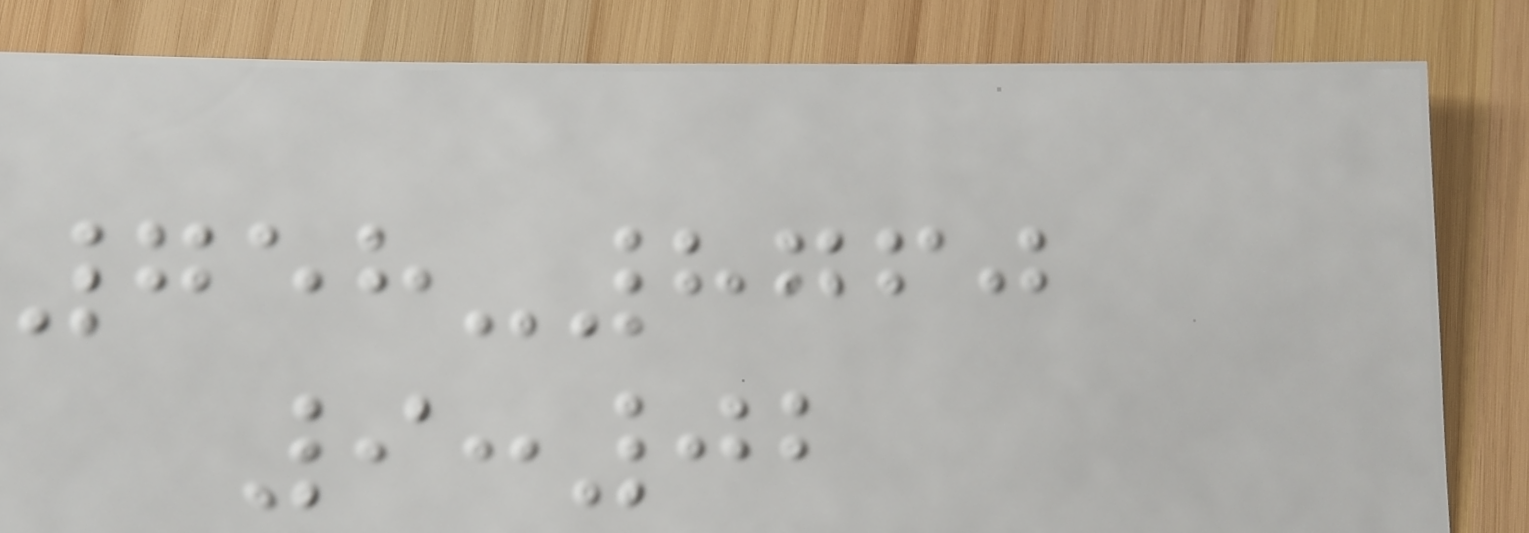758-8760
9:02
